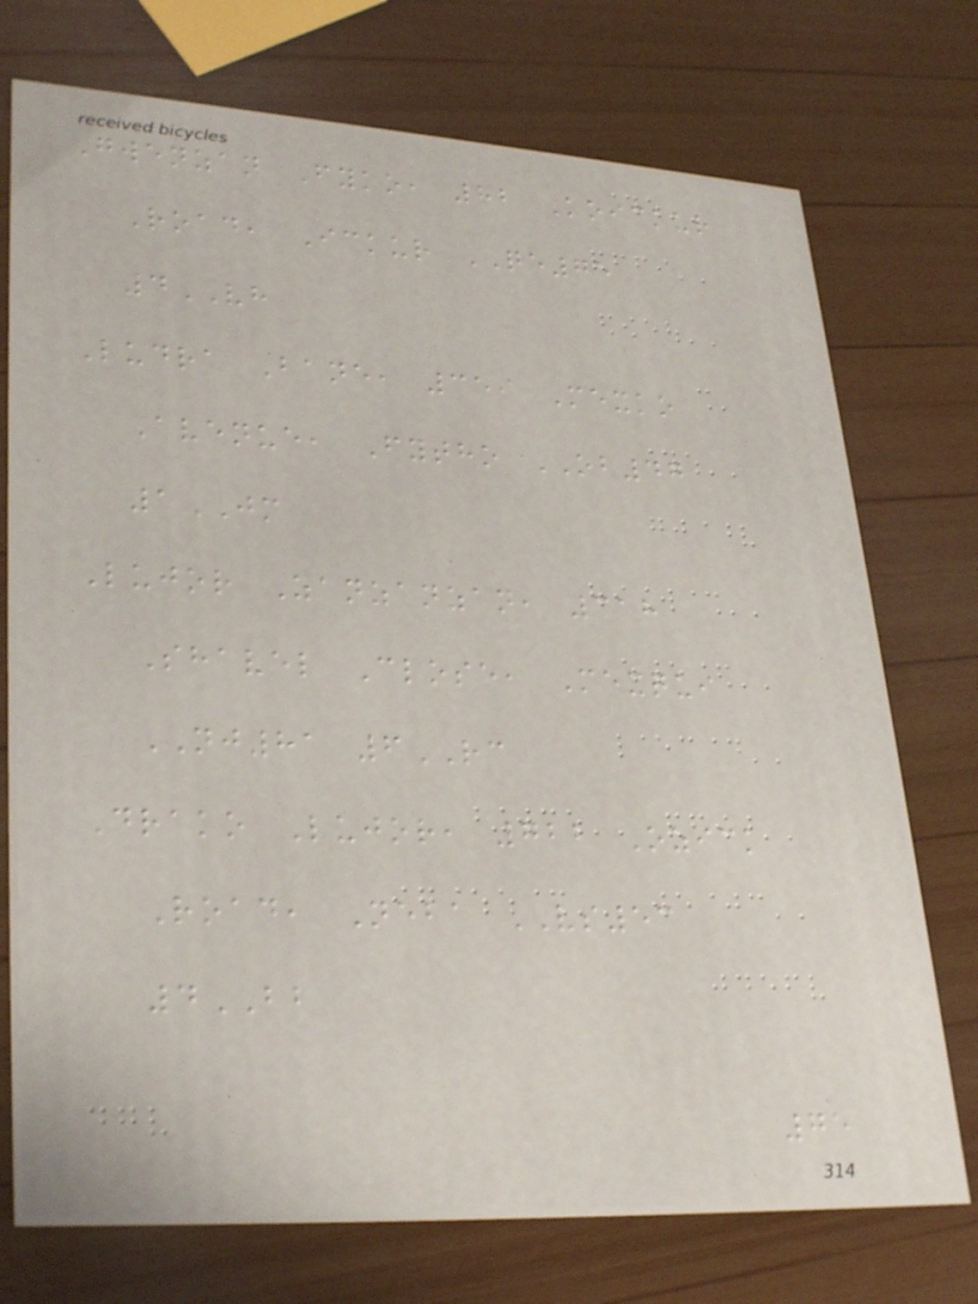Gwenzan Fyko, 82 Koickur
Road, Ickur QE75
4VH
Ludra Bane, 359 Mexko
Avenue, Fytho OB47
1JM
Lujor Zanzanzan, 318
Shavel Close, Mexqui
NJ81 6RC
Drako Lujor, 722 Ozick
Road, Neba VS53
4BB
75
